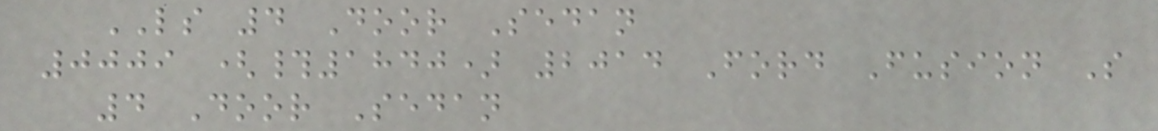LS 4 Door Sedan
0009 (#1840) 2014 Ford Fusion S
4 Door Sedan
